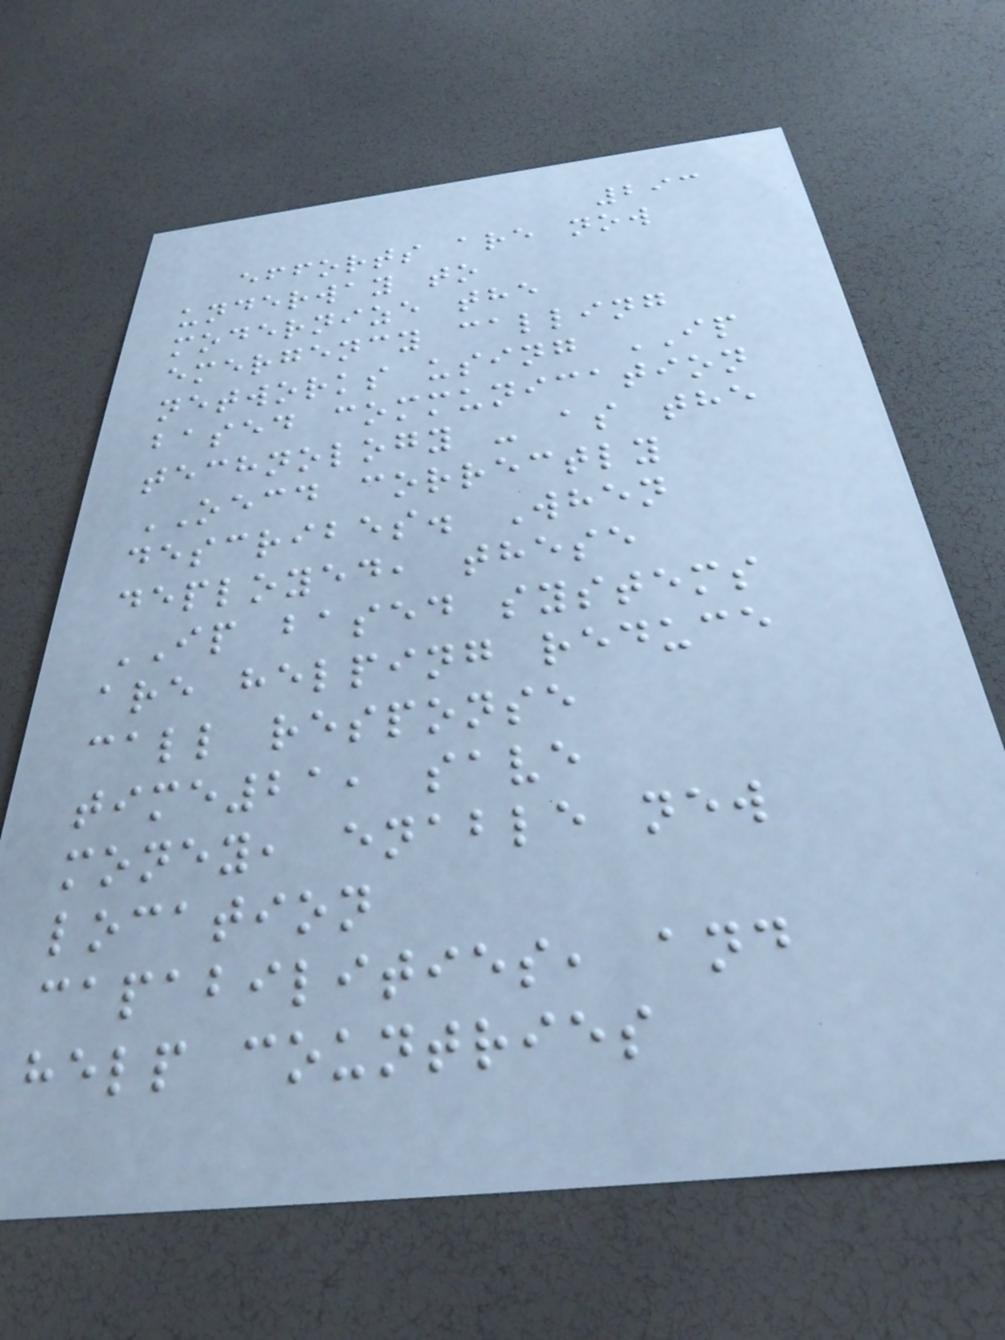293
efforts are now
underway to
modernize the
emergency calling
networks using IP
based communication
technology - as the
OECD correctly
describes. When
deployed, these
IP based systems
are helping reduce
call response
time21, save
money, enable new
location
capabilities, and
help countries
